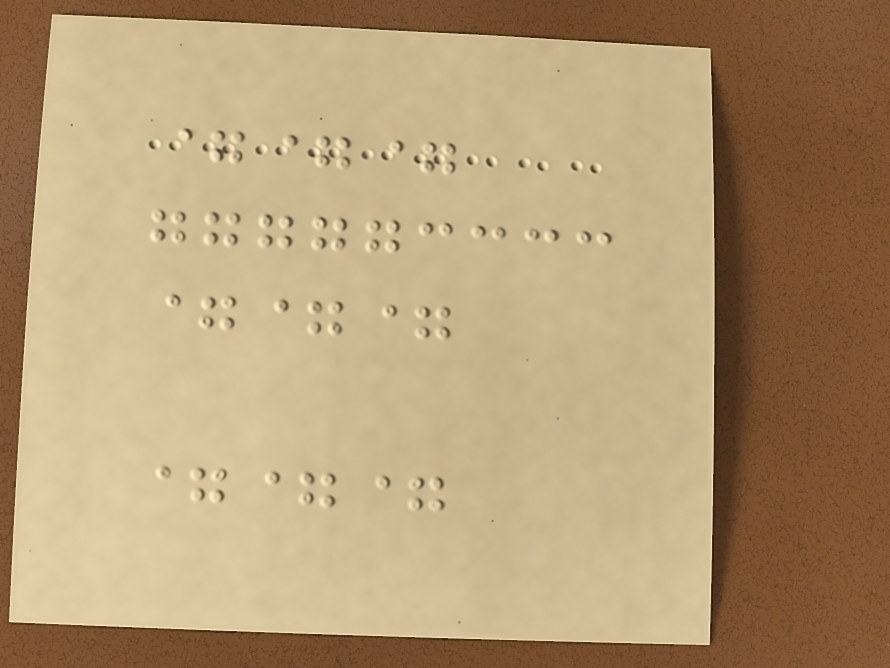===
===
===
